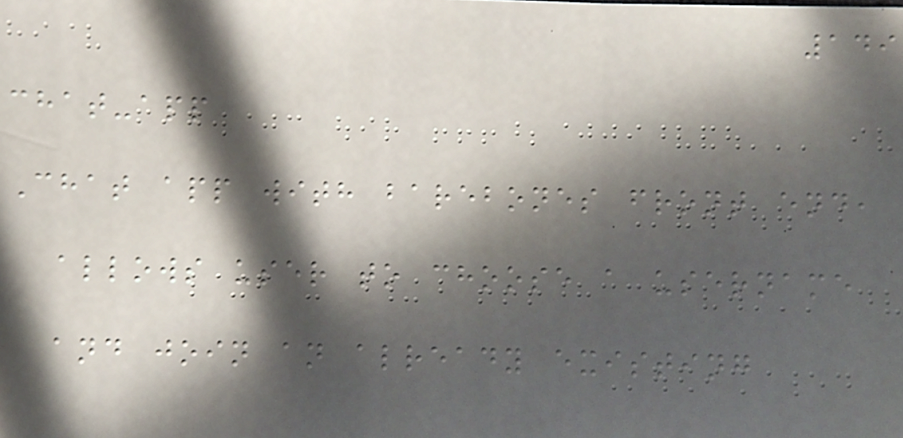149
chat-app
Chat app with barebones front end,
allows user to choose a username
and join an already existing
